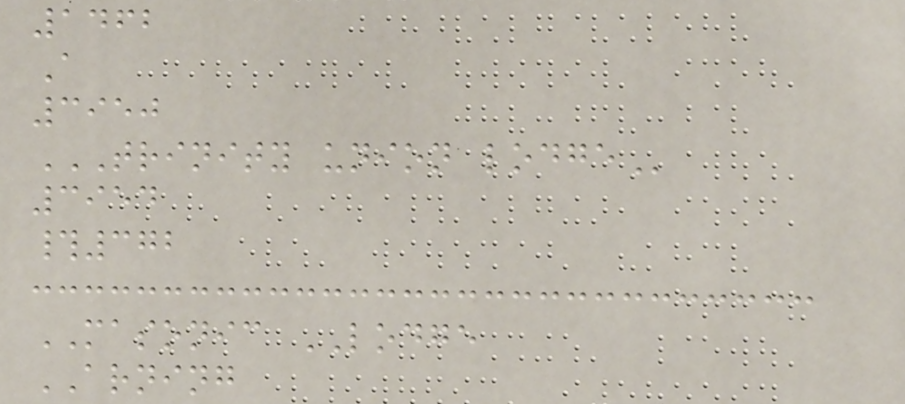1462
A
3950
TRINITY UNION LODGE
3954
#372
MASONIC LODGE
ARNING
